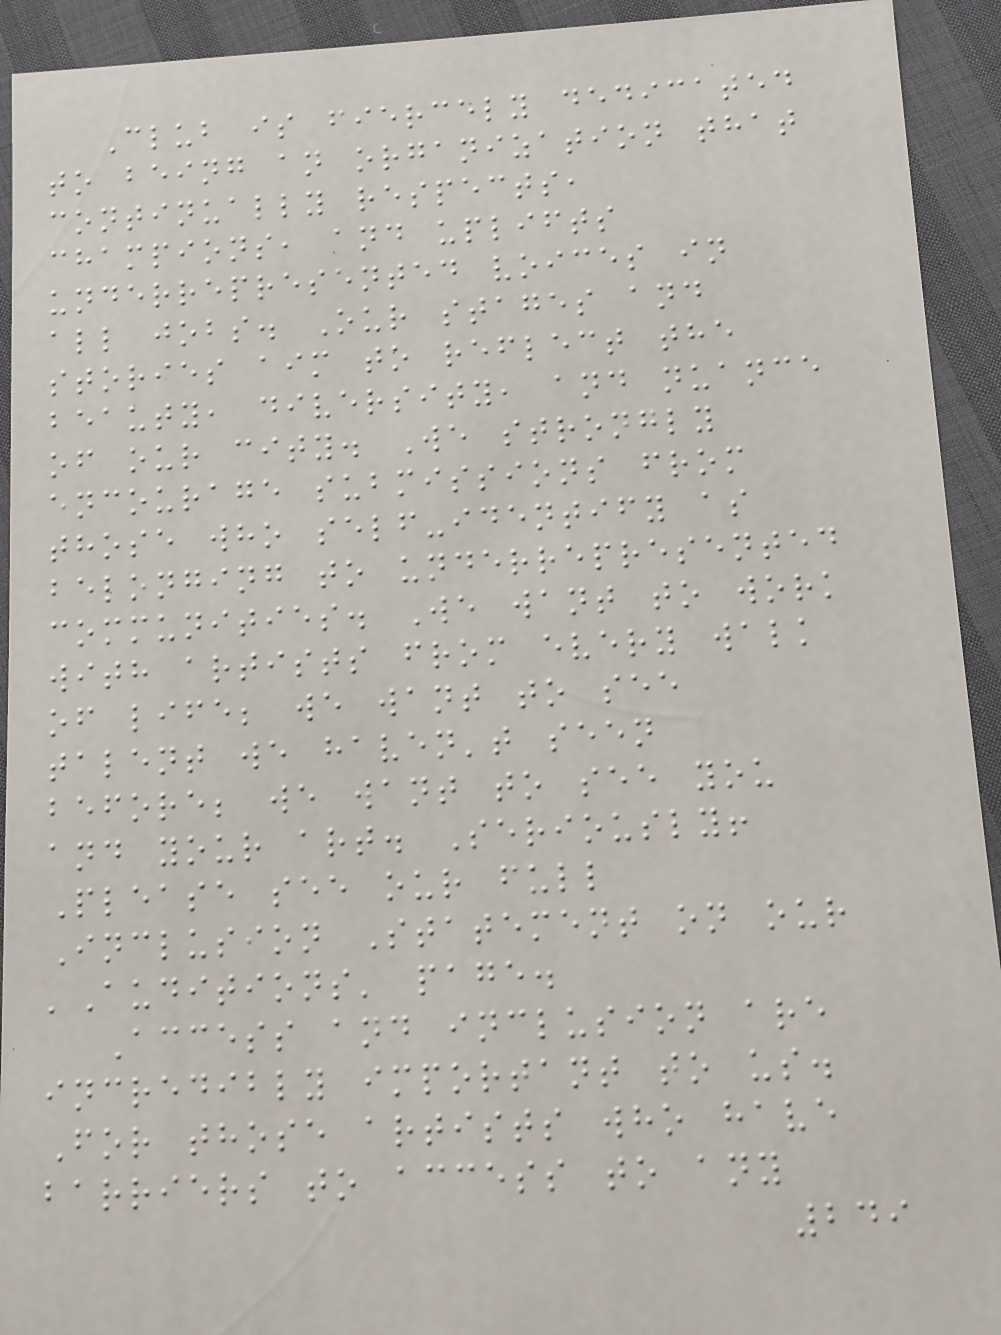Club is fiercely dedicated
to being an organization that
continually respects,
champions, and uplifts
underrepresented voices in
all jobs. Our stages and
stories aim to reflect the
beauty, diversity, and nuance
of our city. We strongly
encourage submissions from
those who self-identify as
belonging to underrepresented
communities. We want to work
with artists from every walk
of life; we want to see
talent we haven't seen
before; we want to see you
and your art. Seriously!
Please see our full
Inclusion Statement on our
'Auditions' page.
Access and inclusion are
incredibly important to us.
For those artists who have
barriers to access to any
249
